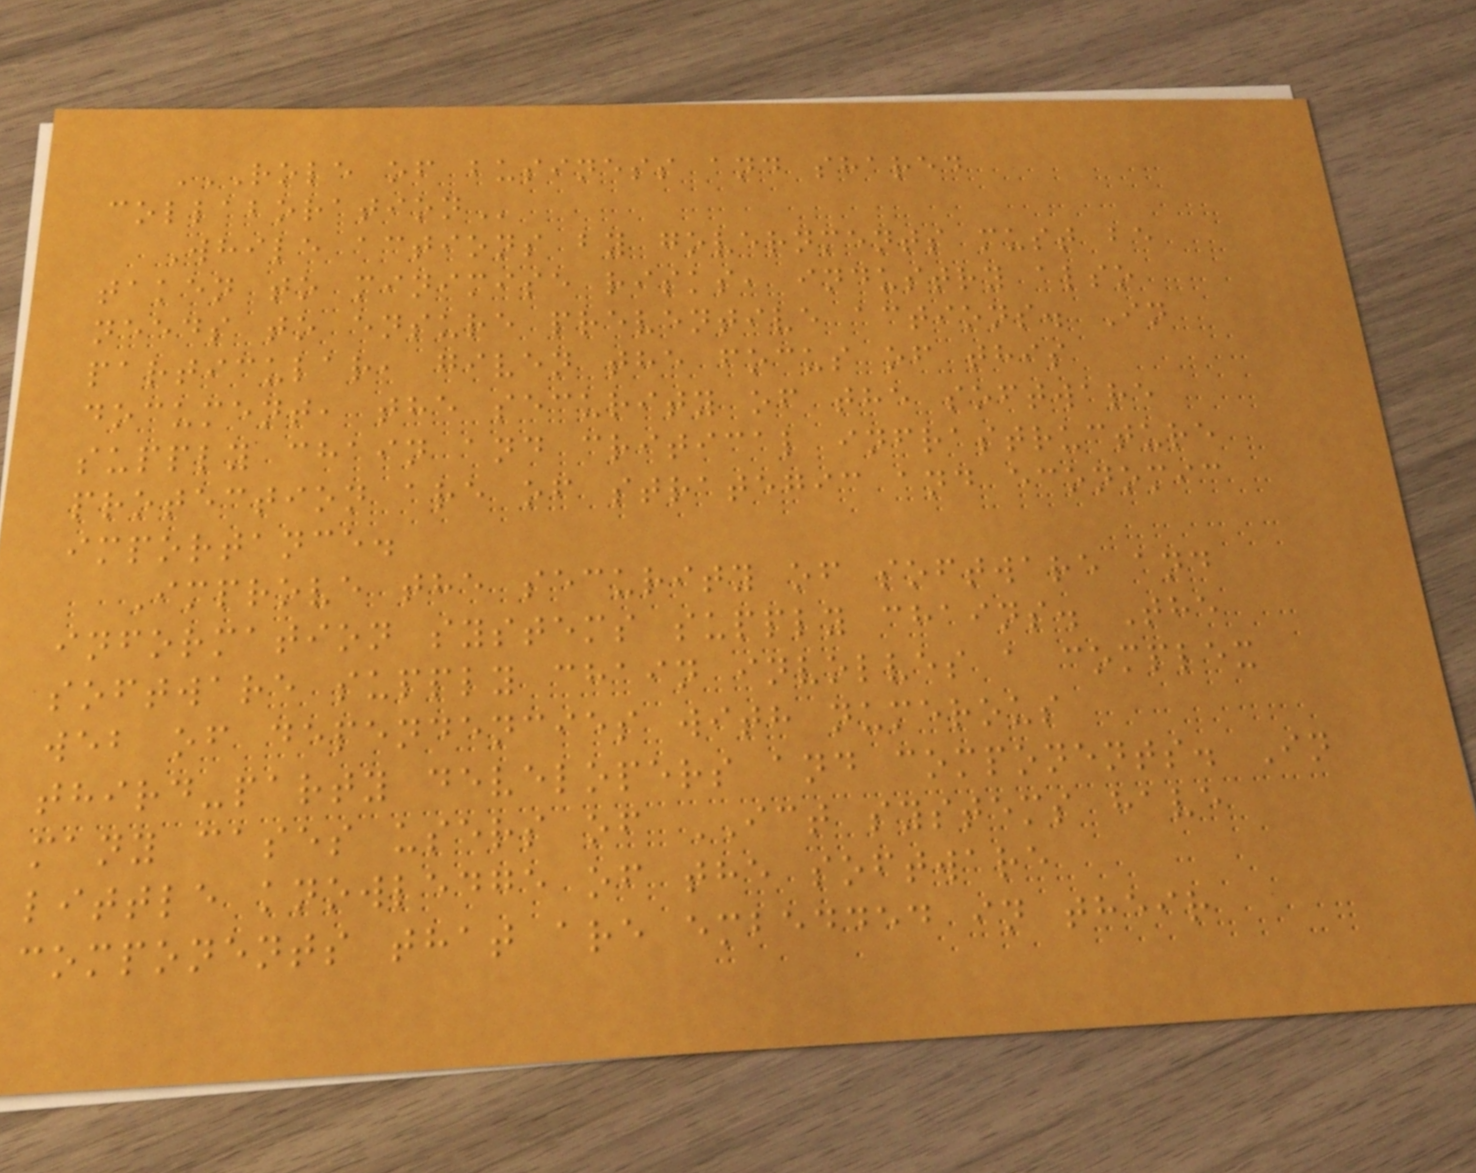ROLE OF BUSINESS AND SHARED
COLLABORATION
While actions by governments must be
taken to minimise risks, industry also
needs to ensure preventive actions. In
particular, given the focus of this
document, the security of the software
supply chain and critical infrastructure
protection are of strategic and economic
importance.
Improve the security of software and
information systems supply chains. The
software supply chain involves a complex
web of dependencies with numerous
third-party developers and components. In
many cases users of ICT systems have
little knowledge of the software
components that are embedded in their
